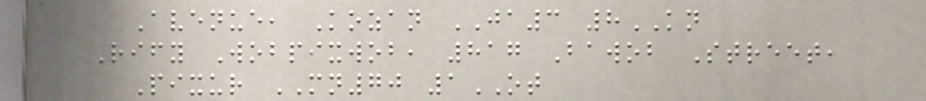Avenue, Kozan JA3 8KN
Rify Wobpixwob, 817 Bawob Street,
Pixur MN70 1OT
